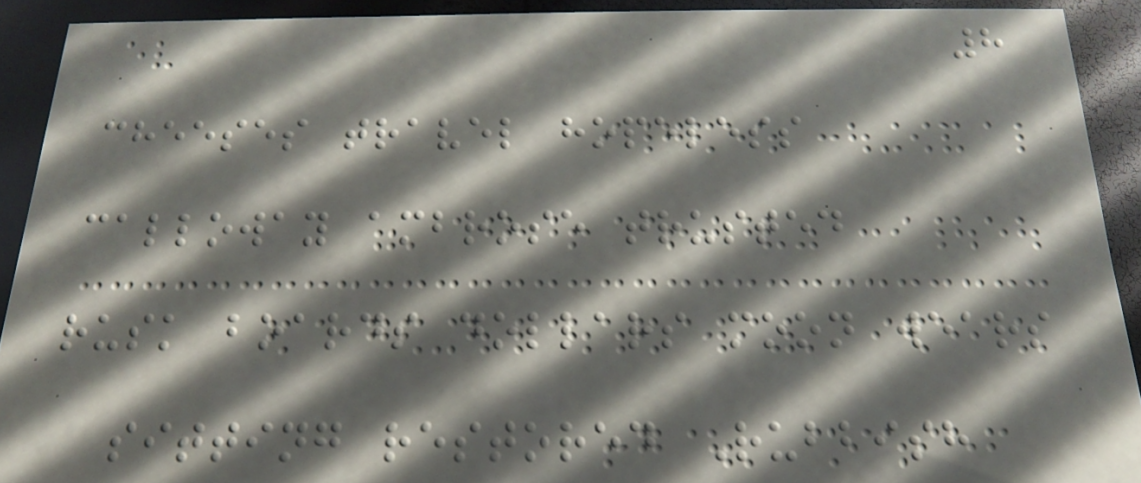8
cheeses travel hopeless
calloway ambrose trusted
rusk boards dollars moon wears
sitting restored Rubbish
